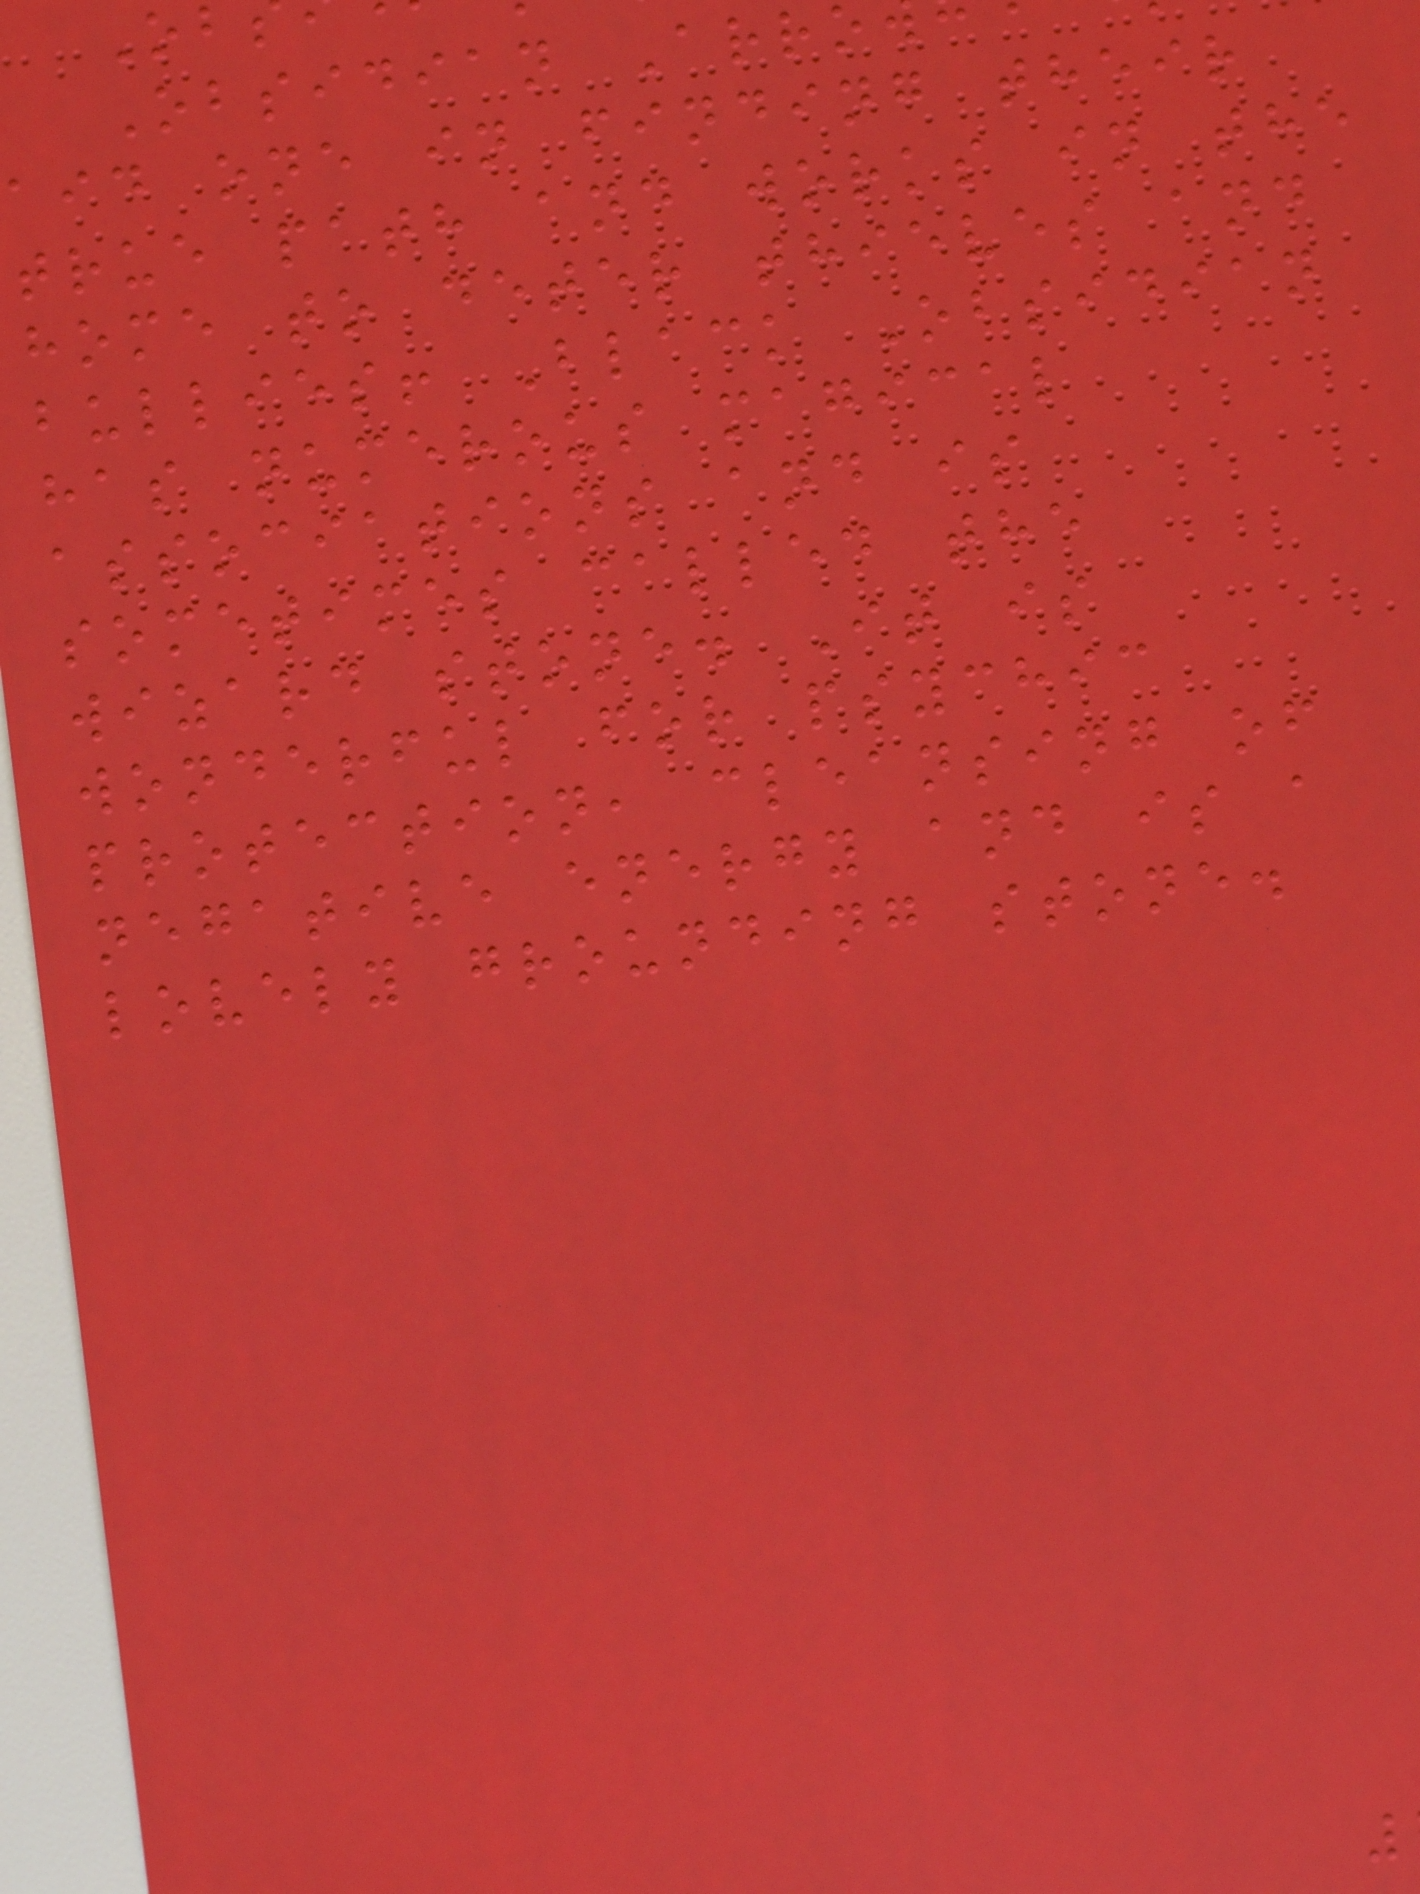Obsidian Arro
aid one in finding their
true path and works in the
home to deter thieves and
bullies! Black Obsidian
has numerous magical
associations and is
sometimes called the
wizard stone. It is
wonderful for psychic
protection, cleansing of
negative energy and is a
lovely grounding stone.
